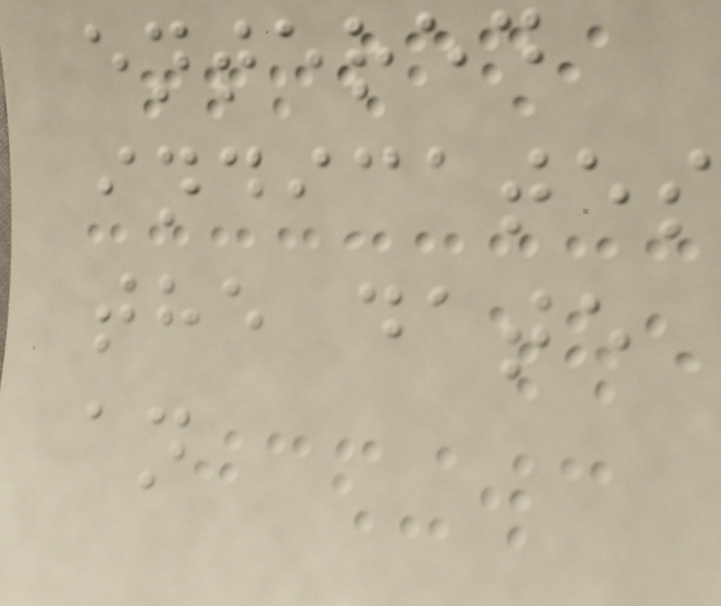entered
indicates
the date
an
